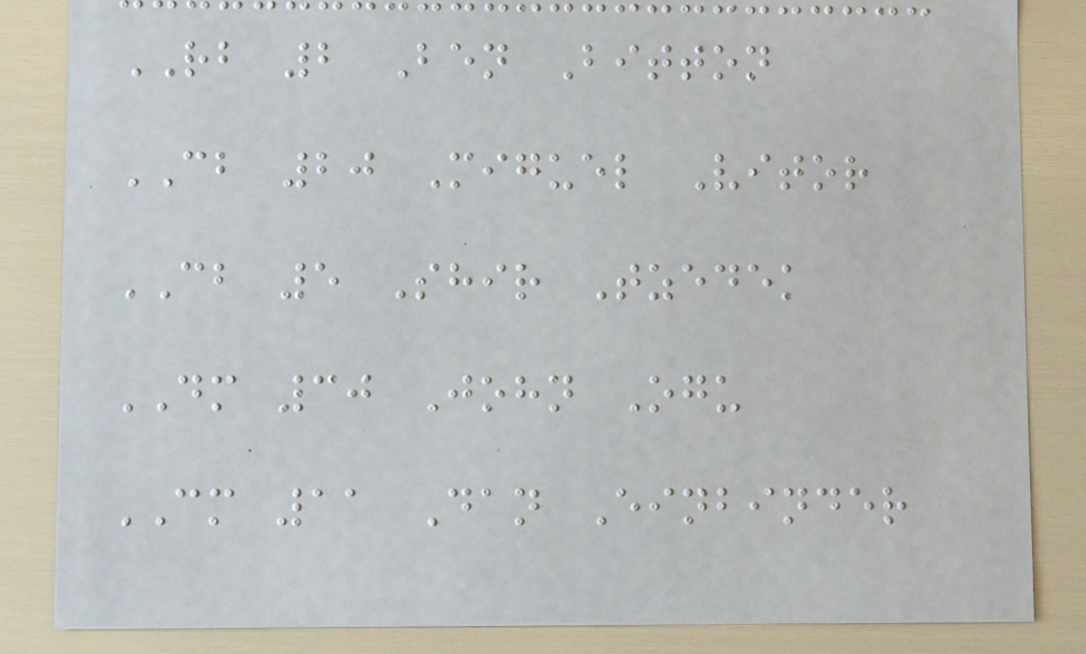RB 2 Ben Bitton
CB 20 Miguel Vitor
CB 5 Shir Tzedek
DM 30 John Ogu
CM 11 Dan Einbinder
